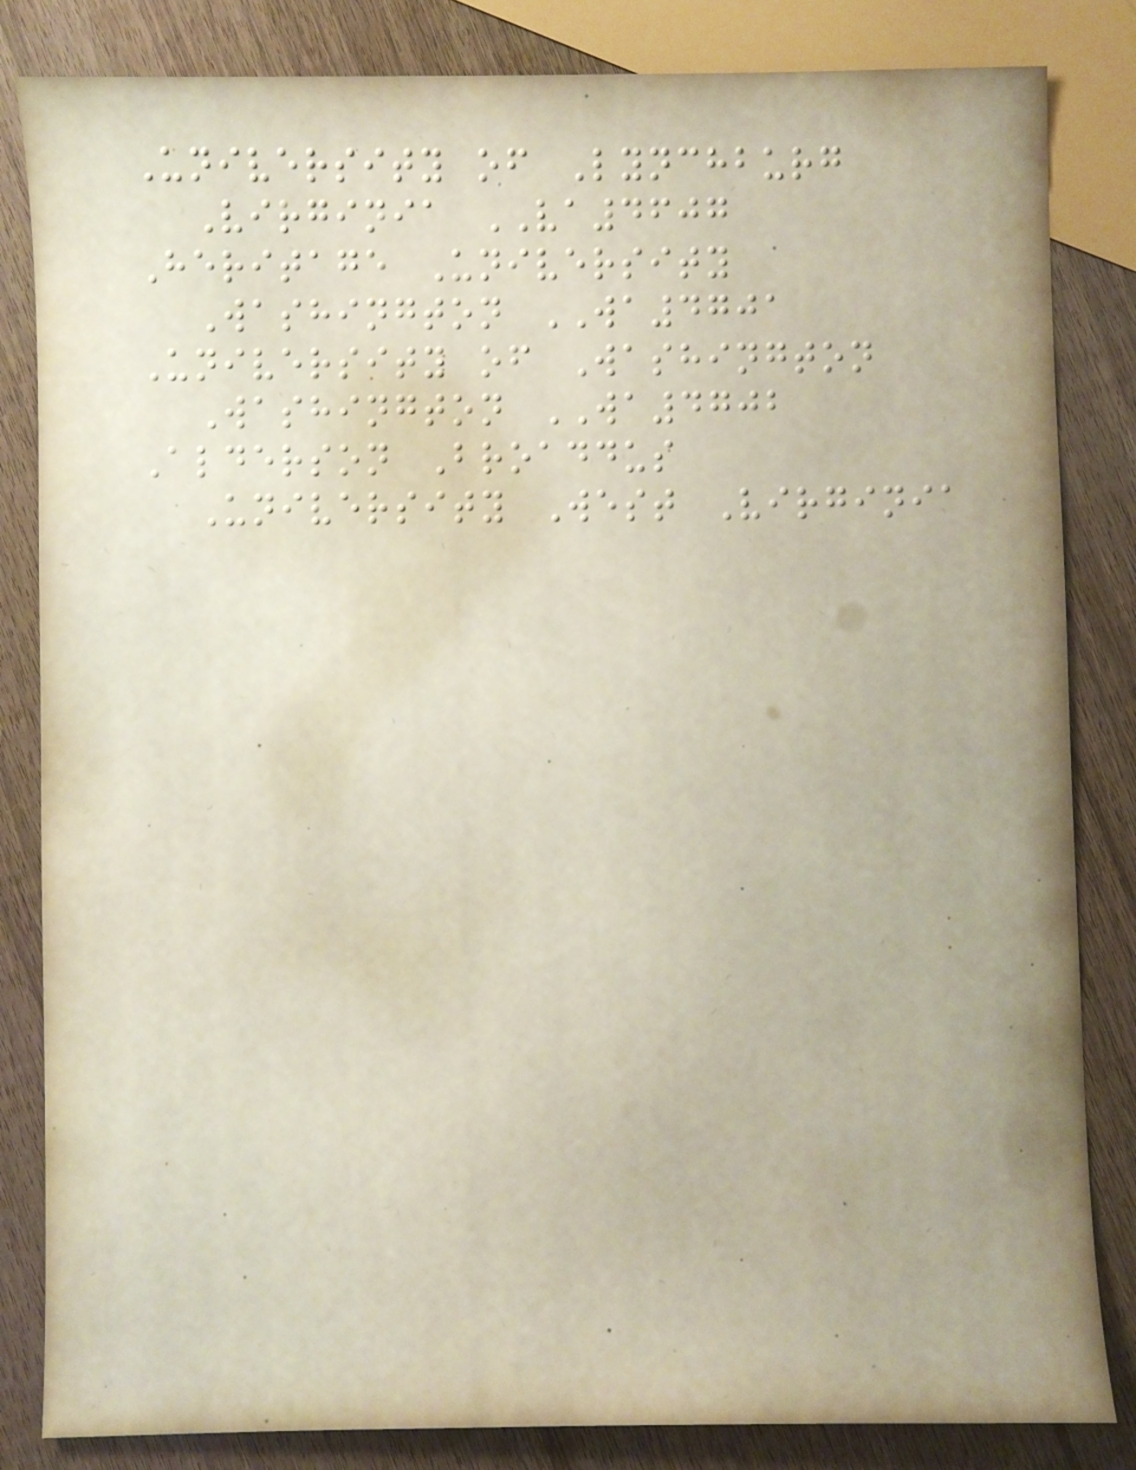University of Lynchburg
Virginia VA4607
Heritage University
Washington WA4701
University of Washington
Washington WA4702
Alderson Broaddus
University West Virginia
